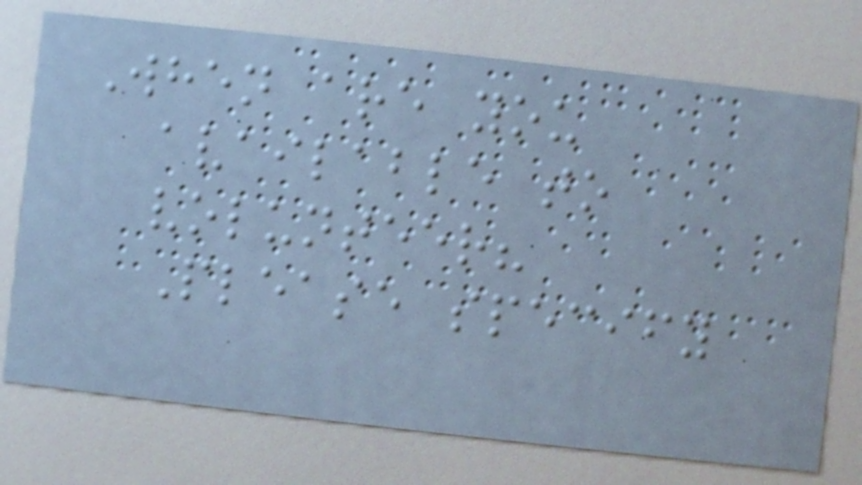When are you
available to
volunteer?
Please specify
